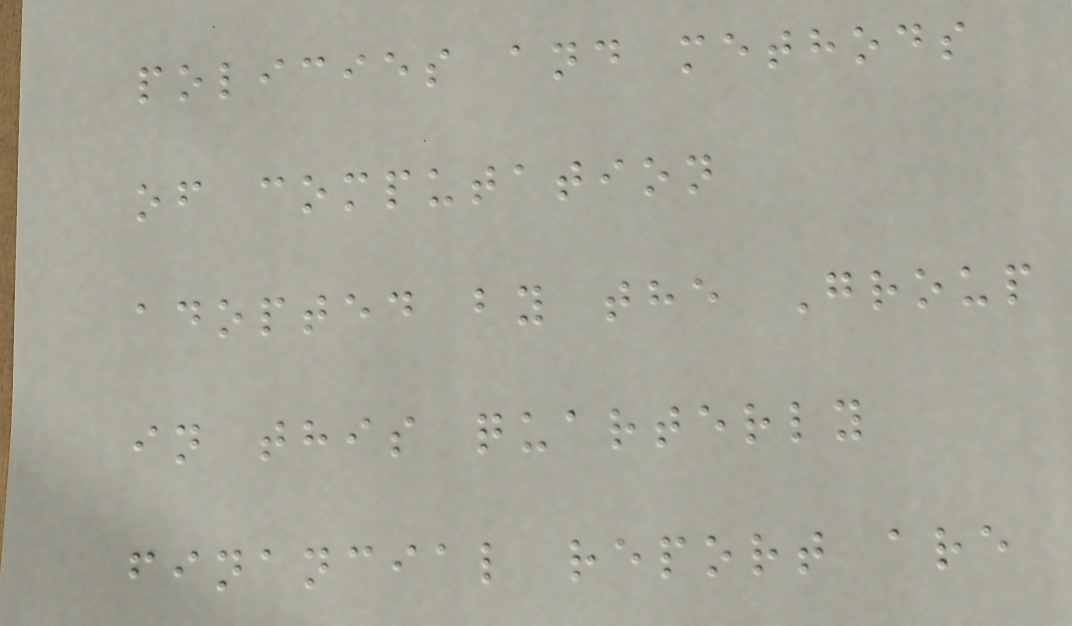policies and methods
of computation
adopted by the Group
in this quarterly
financial report are
